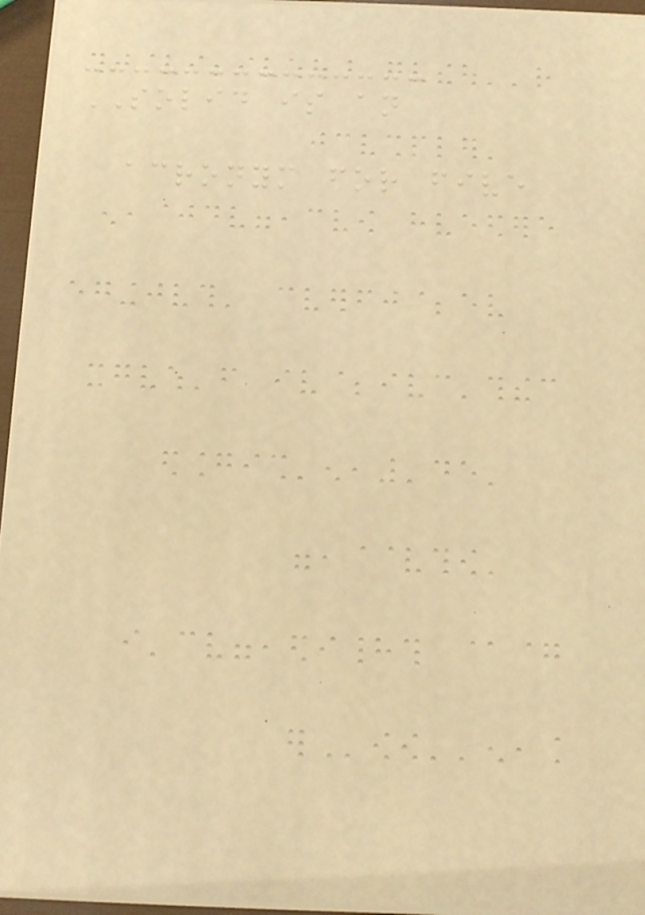SOLID is an
acronym for five
